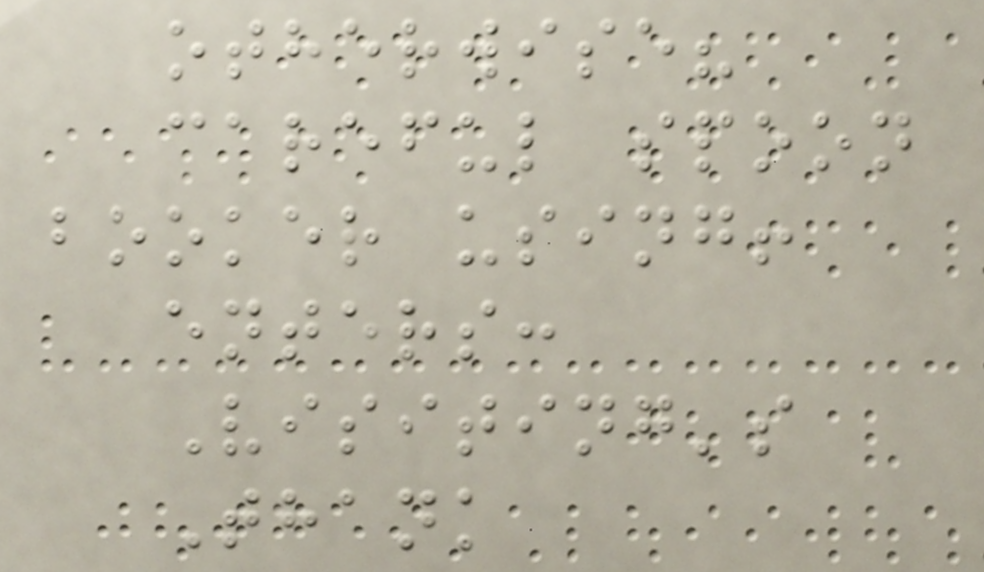otherwise?
careful spoon
booker using!
enters:
Visiting's
Thank
